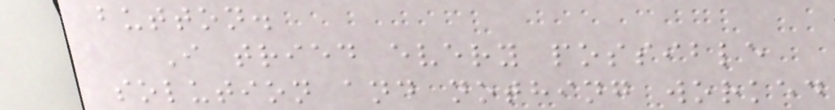button.
I tried every possible
solution and nothing worked
